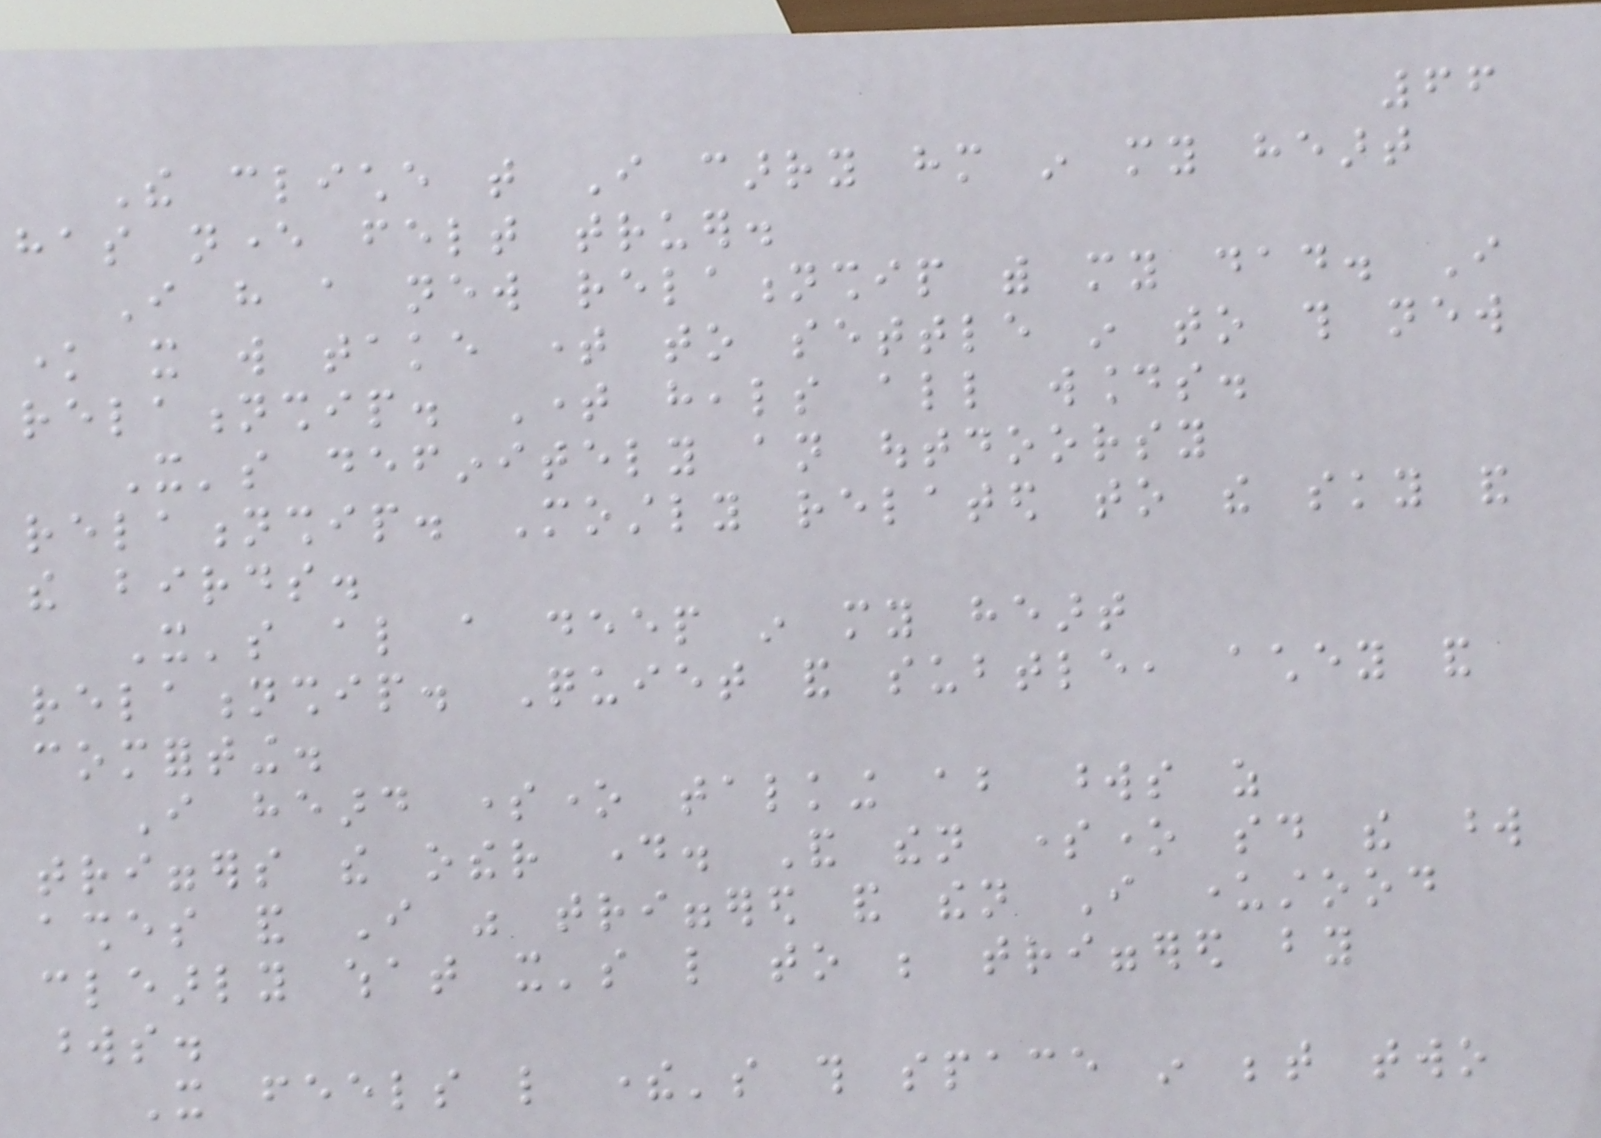66
The cliche that I carry him in my heart
has never felt truer.
I have a new relationship with my dad. I
know it will take time to settle in to this new
relationship. Time heals all wounds.
It's definitely an outdoorsy
relationship. Mostly related to the sky and
the birds.
It's also a deep in my heart
relationship. Quiet and subtle, achey and
comforting.
I heard someone talking about words as
triggers the other day. And then someone said the word
ashes and I was triggered and then I understood
clearly what it's like to be triggered by
words.
It feels like there's this space in between two
